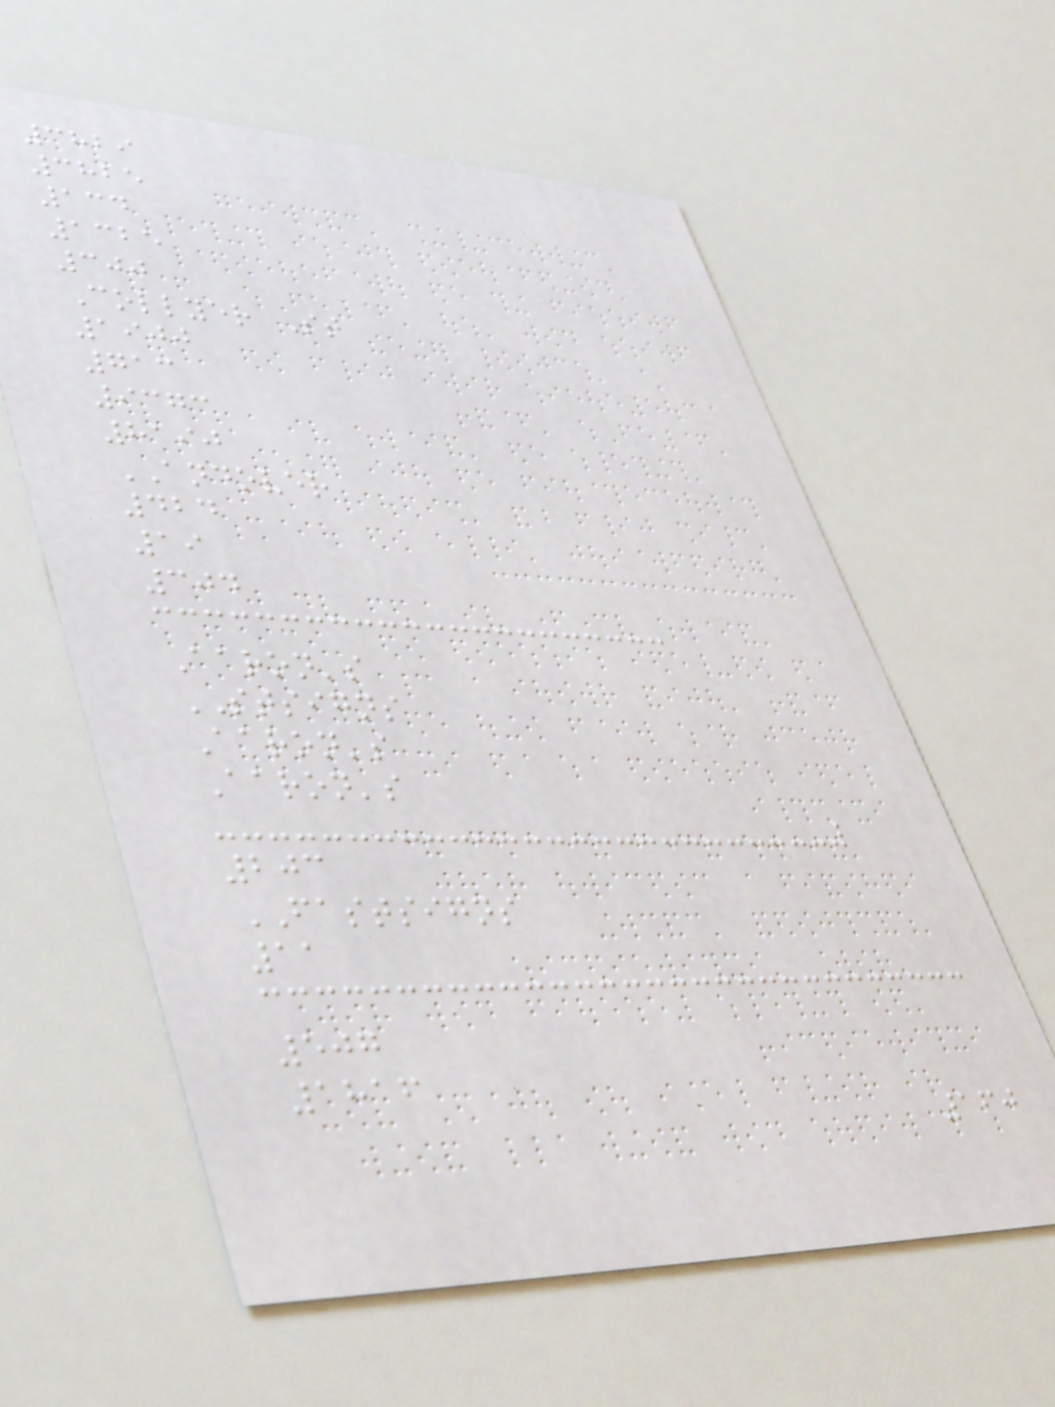3829
3825
134
1325
300
Collyer St
1900
713
9373
8190
ANDOVER
424
19
304
Aaron's
STSIGNS
Aaron's
Aaron's
203
FASTSIGNS
11
507
1816
160
